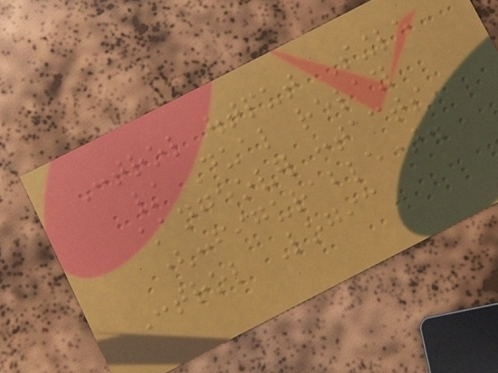Control output Single
/ Dual relay
changeover contacts
(configurable).
Control Logic
